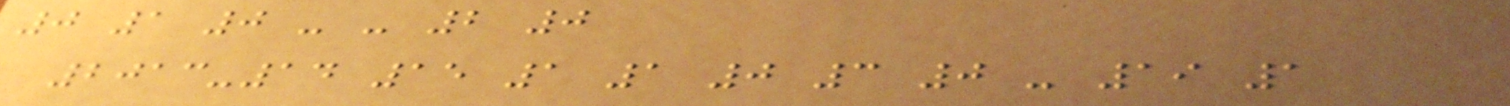0 1 0 - - 2 0
2013-14 15 1 1 0 3 0 - 19 1
